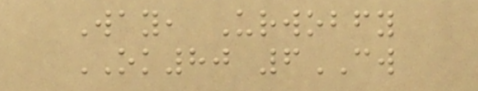Way, Urwobfy
OK80 6CW
